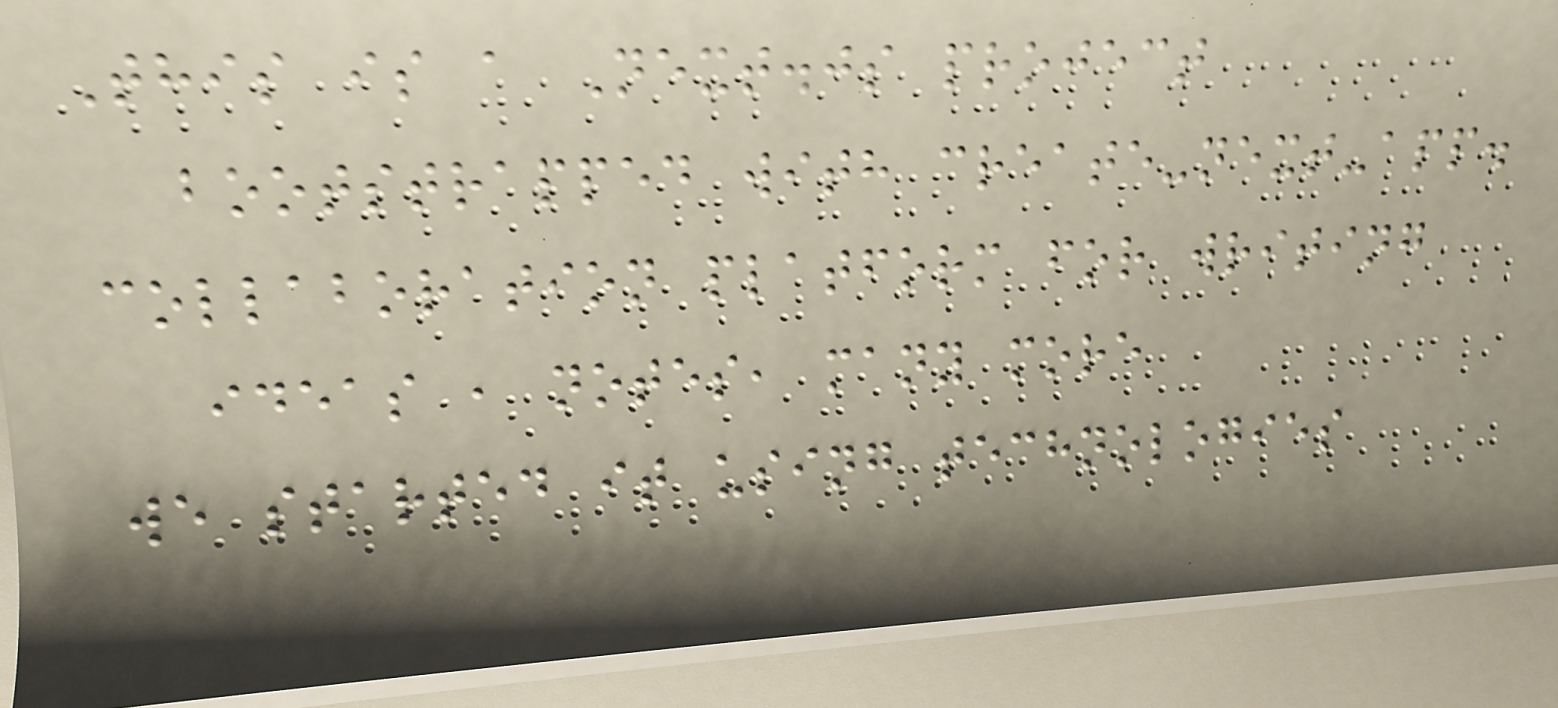This is a Next.js project
bootstrapped with create-next-app.
collaboration platform for writing
ideas , notes, many more
we started it using technologies
